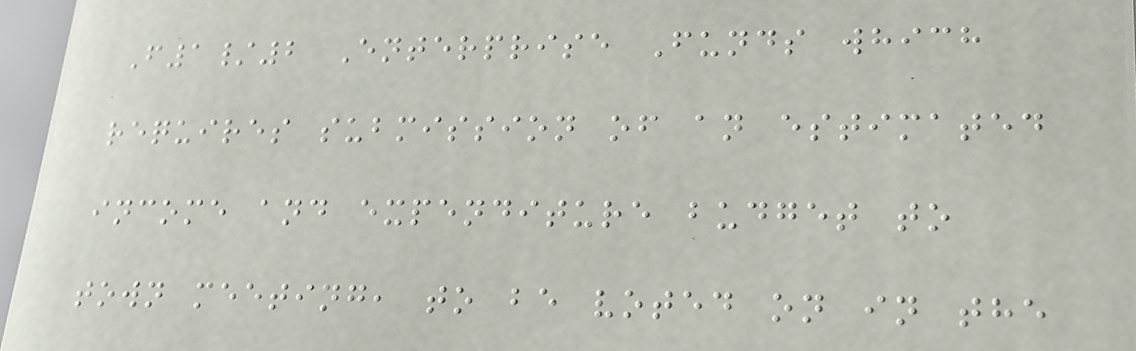F1/2 Enterprise Funds which
requires submission of an estimated
income and expenditure budget to
town meeting, to be voted on in the
